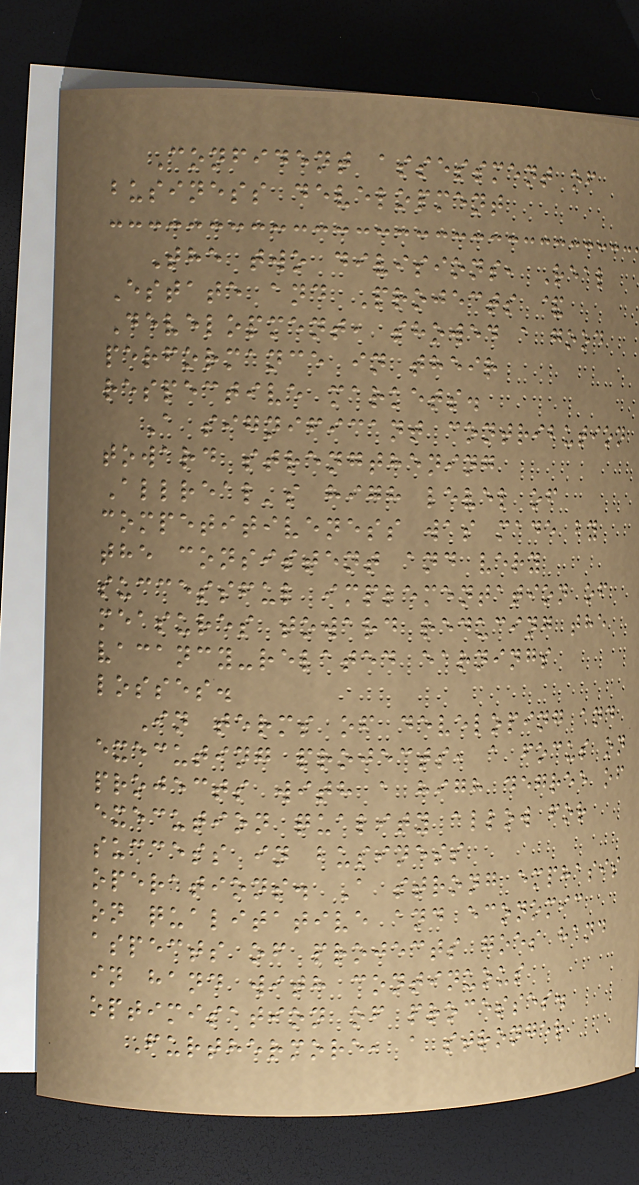Confident assessment of
business development
The two divisions, Real
Estate and Projects &
Development, showed a good
performance in their
respective markets.
A significant contribution
toward strengthening
Allreal's high level of
competitiveness was made by
the consistent and very
successful implementation of
measures toward reducing the
vacancy-related earnings
losses.
In terms of developing and
executing projects, a focus on
projects with a high degree of
execution quality allow for
success in business
operations. A strong emphasis
on qualitative and economic
aspects of projects goes hand
in hand with continuous
optimisation of processes.
Furthermore, a stronger
